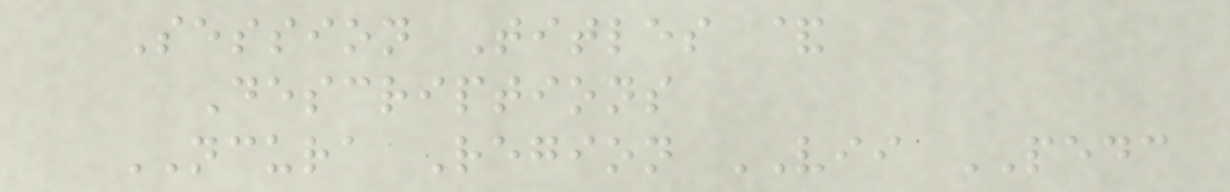Session Titles &
Descriptions
NCURA Region VII PEDC
